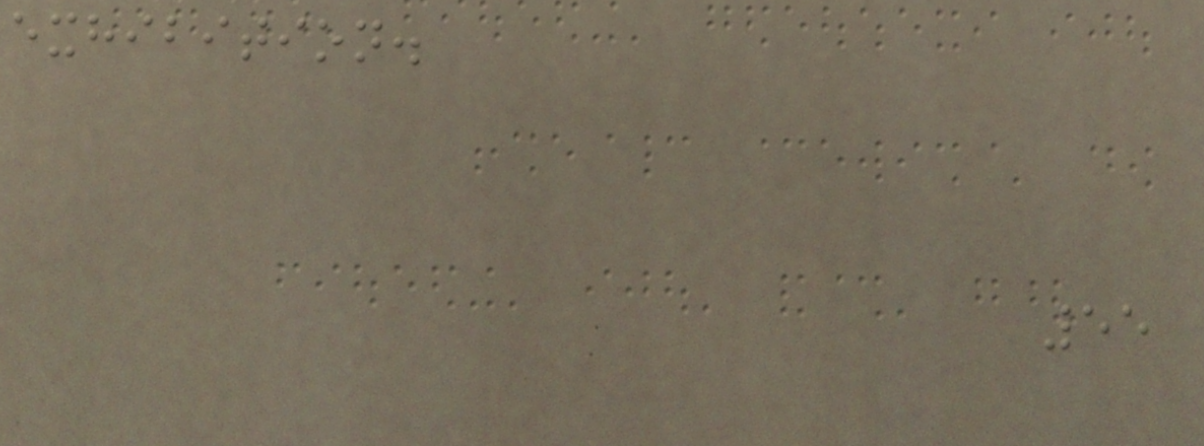exhibition.
55
